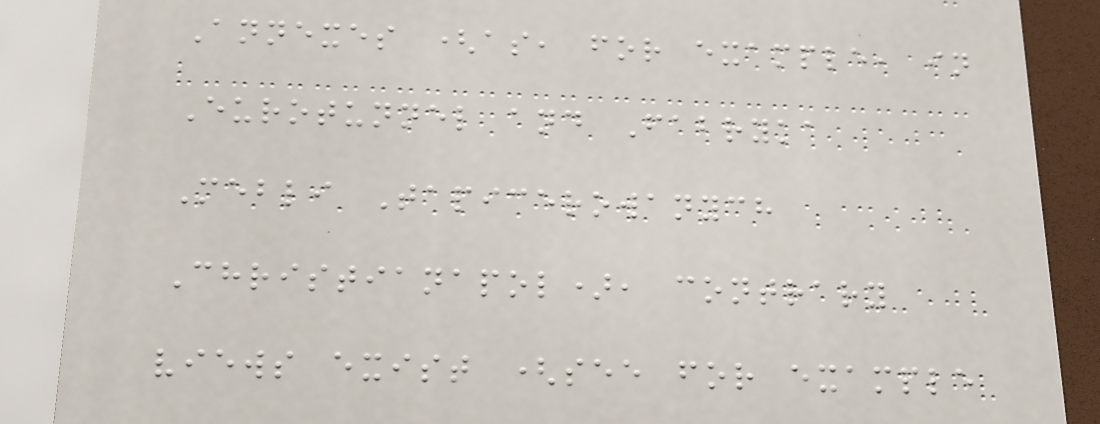Annexes (as, for example, in
Eurotunnel and Fabryka
Mebli Tapicerowanych
Christianapol), contrary
views exist (see for example
